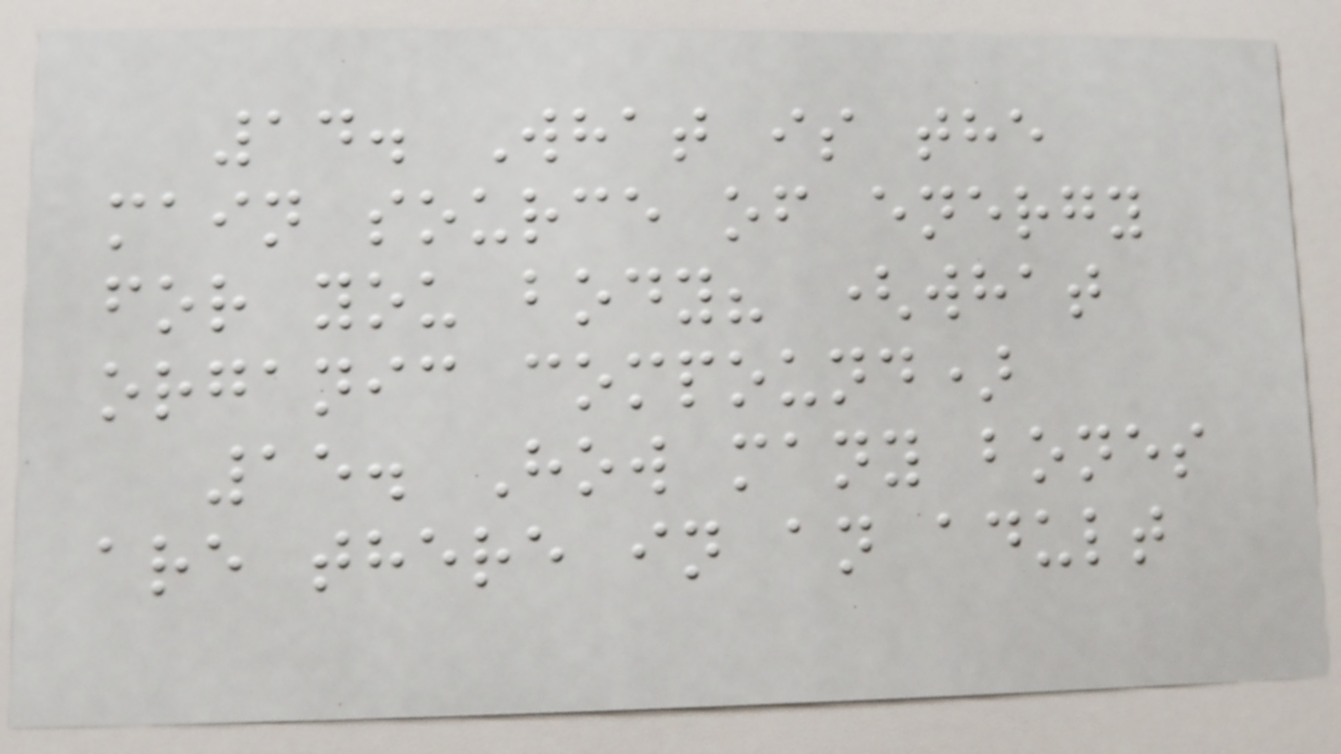14. What is the
main source of energy
for you body? (what
organic compound)
15. How many bones
are there in an adult
